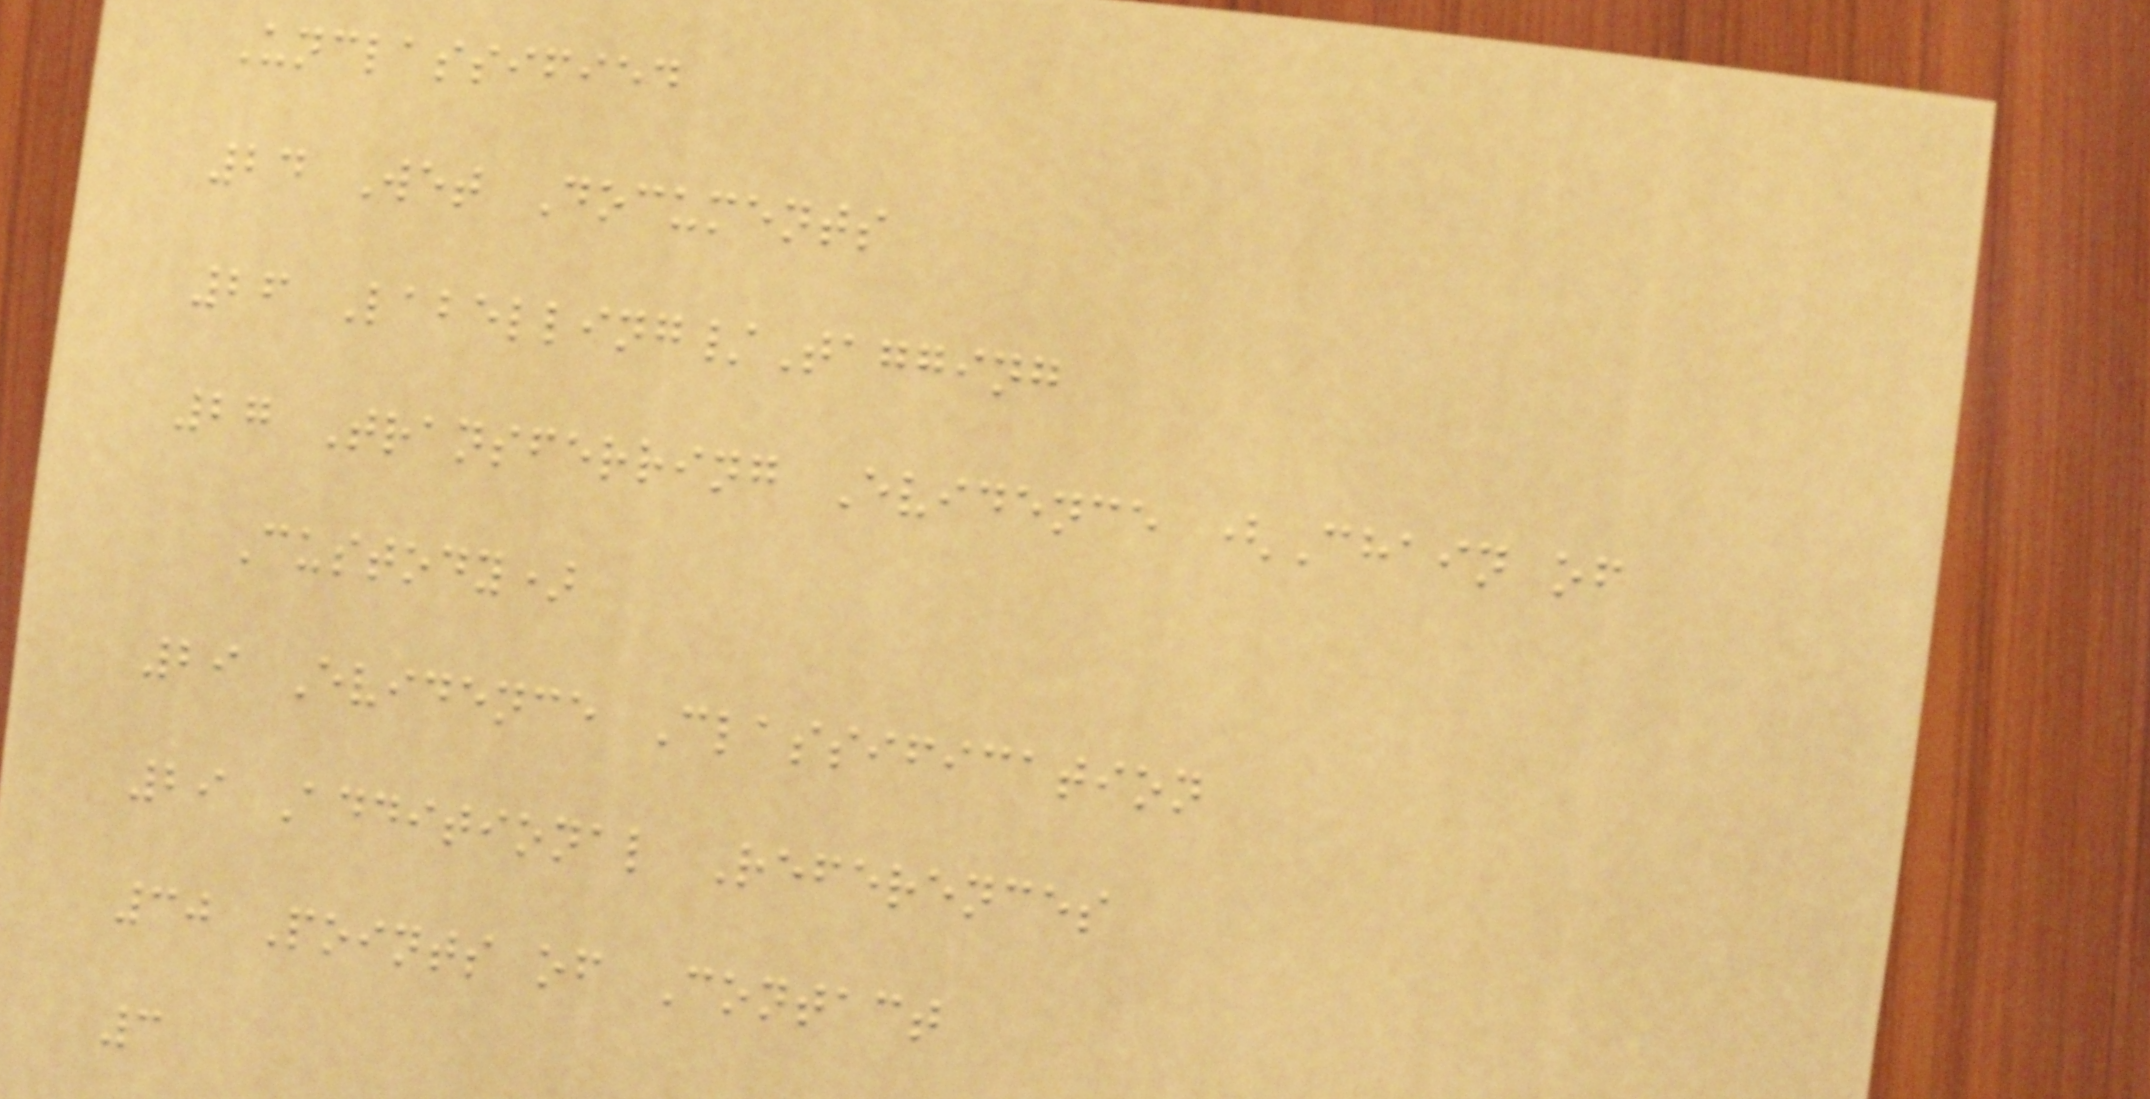Unclassified
24 Wet Documents
26 Labelling/Tagging
27 Transferring Evidence (Chain of
Custody)
29 Evidence Classification
29 Additional References
30 Points of Contact
3
